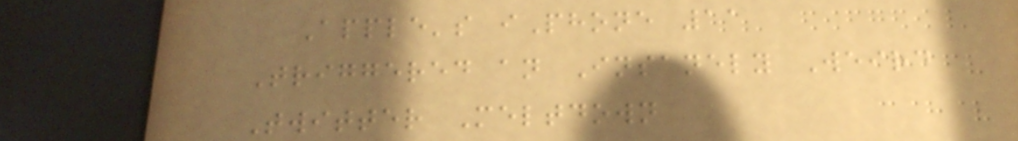Apple's iPhone 11
Triggered an Insanely Weird
Twitter Meltdown
